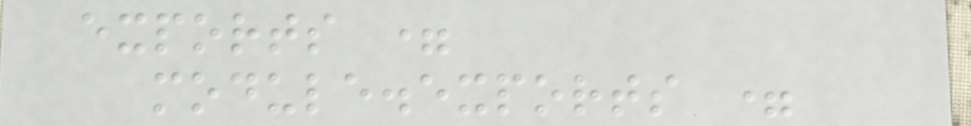exports =
module.exports =
